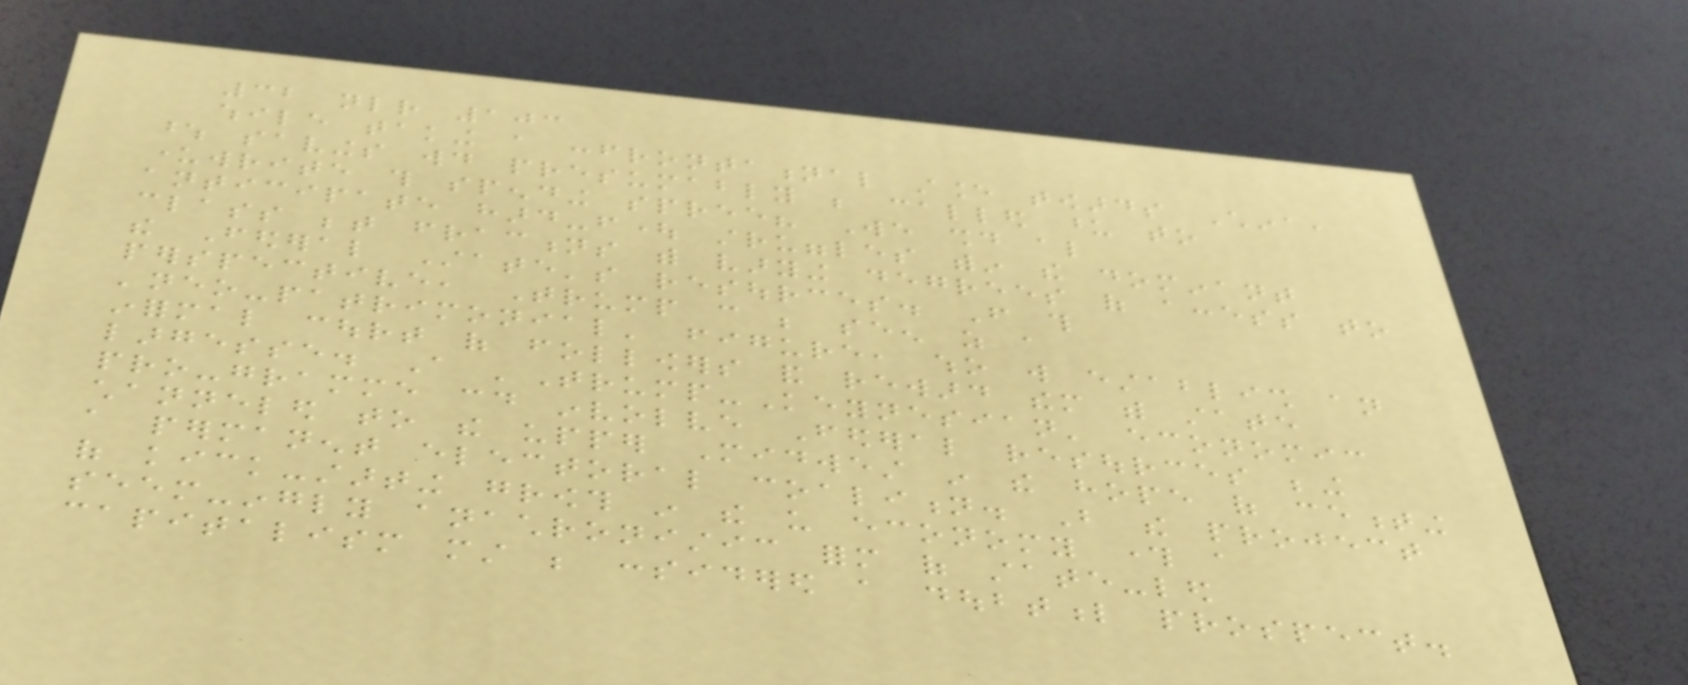32 nlr 103
while taking a confrontational stance towards China,
whose savings would presumably be called upon to
underwrite this spending spree? We should also
anticipate hard-fought struggles within the dominant
class between fractions with varying degrees of access to
the Federal State's resources. From this
perspective, Trump can be seen as a
'neo-patrimonial' figure, who will establish an
informal court of followers and reward them with state
largesse. A 'Trump-Keynesian' economic
pro-gramme could involve Federal resources being
channeled to the upper Midwest in the hope of cementing
a permanent electoral coalition. But the project
of kick-starting growth in the us economy through a
seem-ingly anachronistic form of state-led
capitalism must be considered a doubtful prospect.
